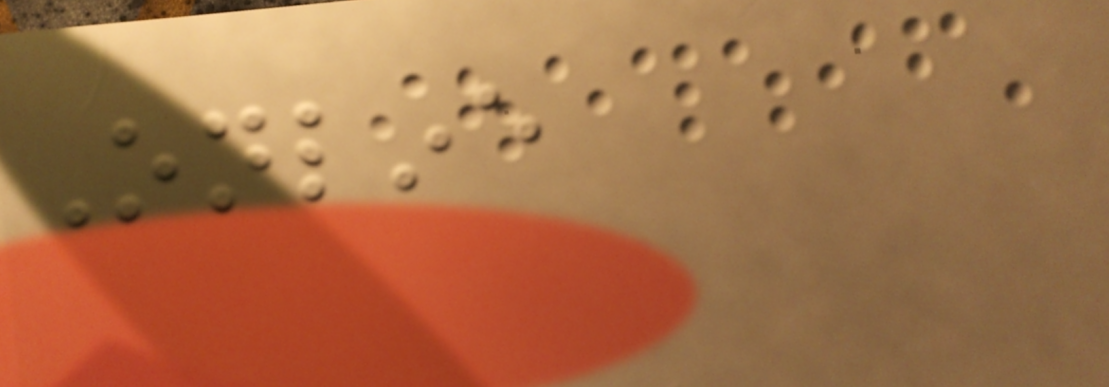Online
